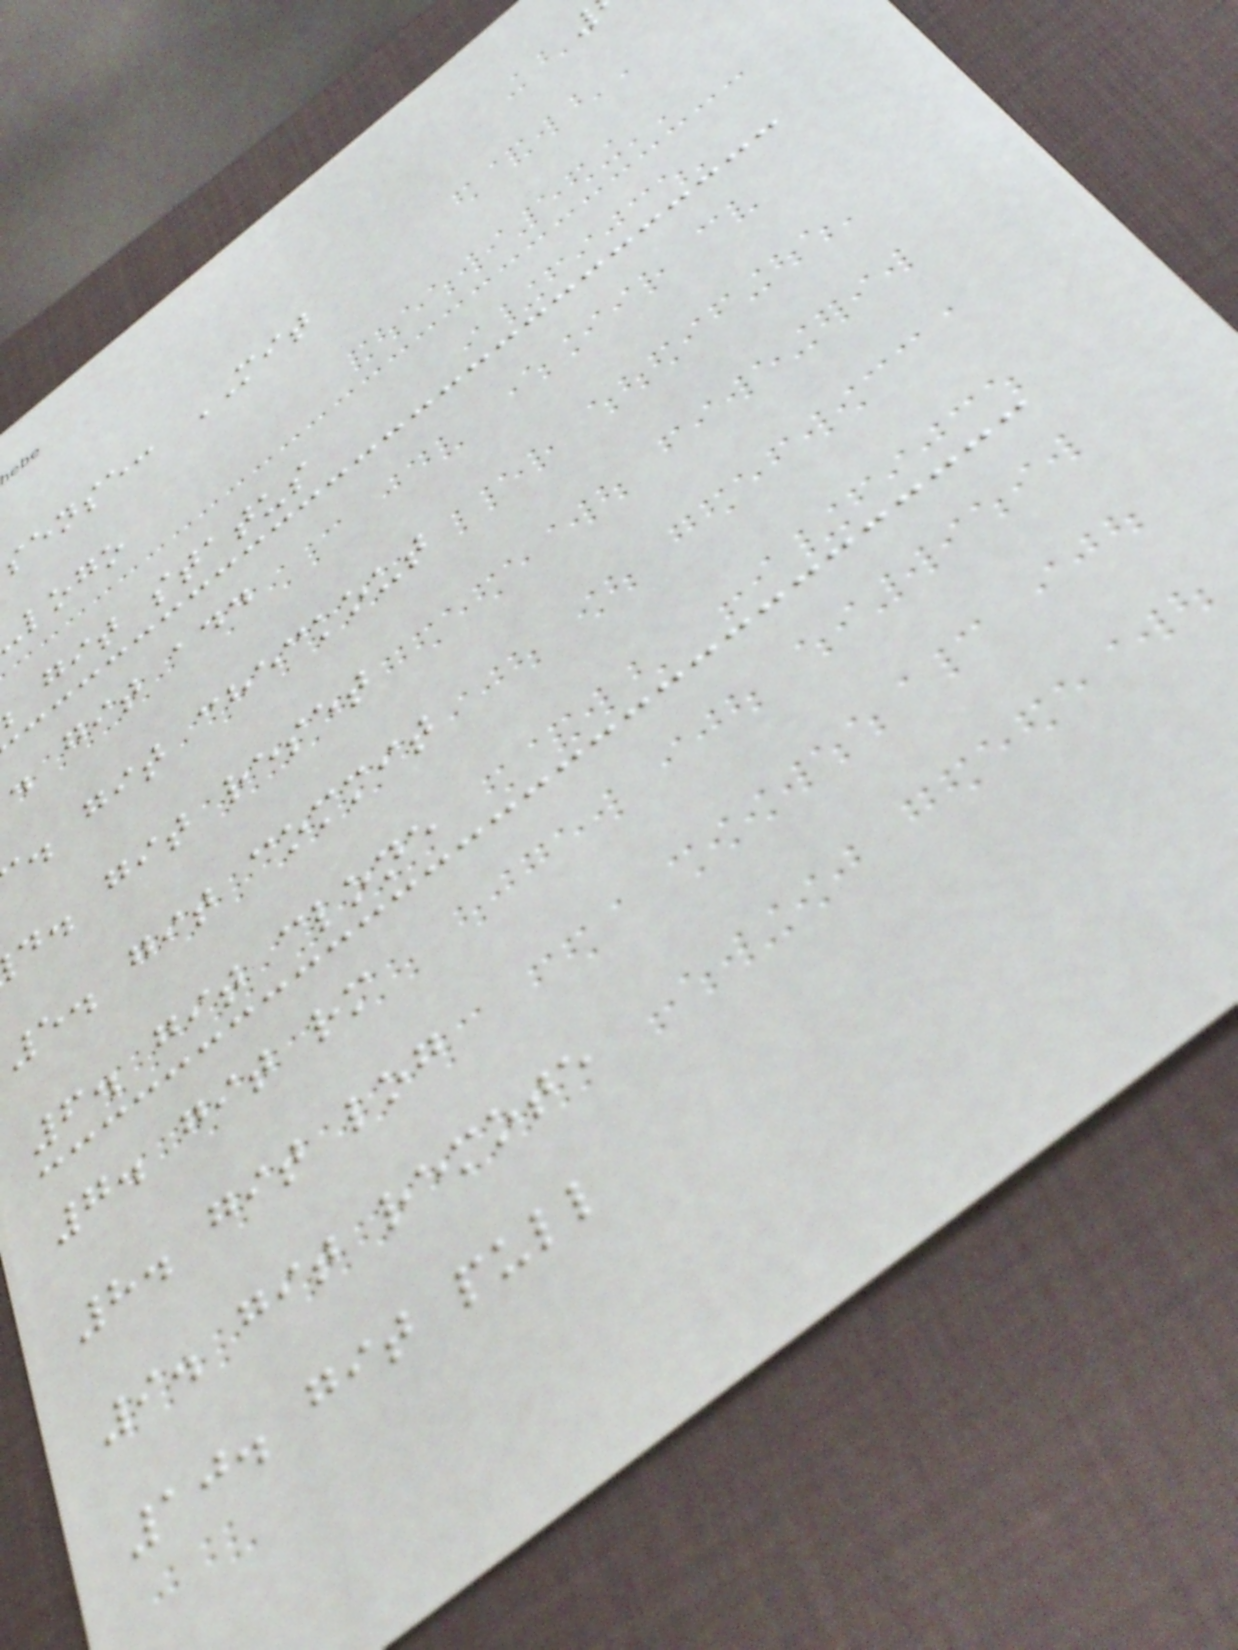sense: MIT
logo
git status
. git add
. git checkout
d. git reset
5. git commit
6. git clone
7. git rm
8. git log
9. git remote
10. git pull
